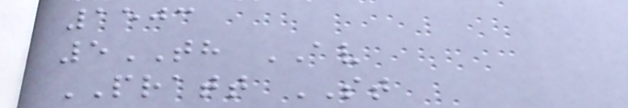1503
5TH AV
PRATT ST
